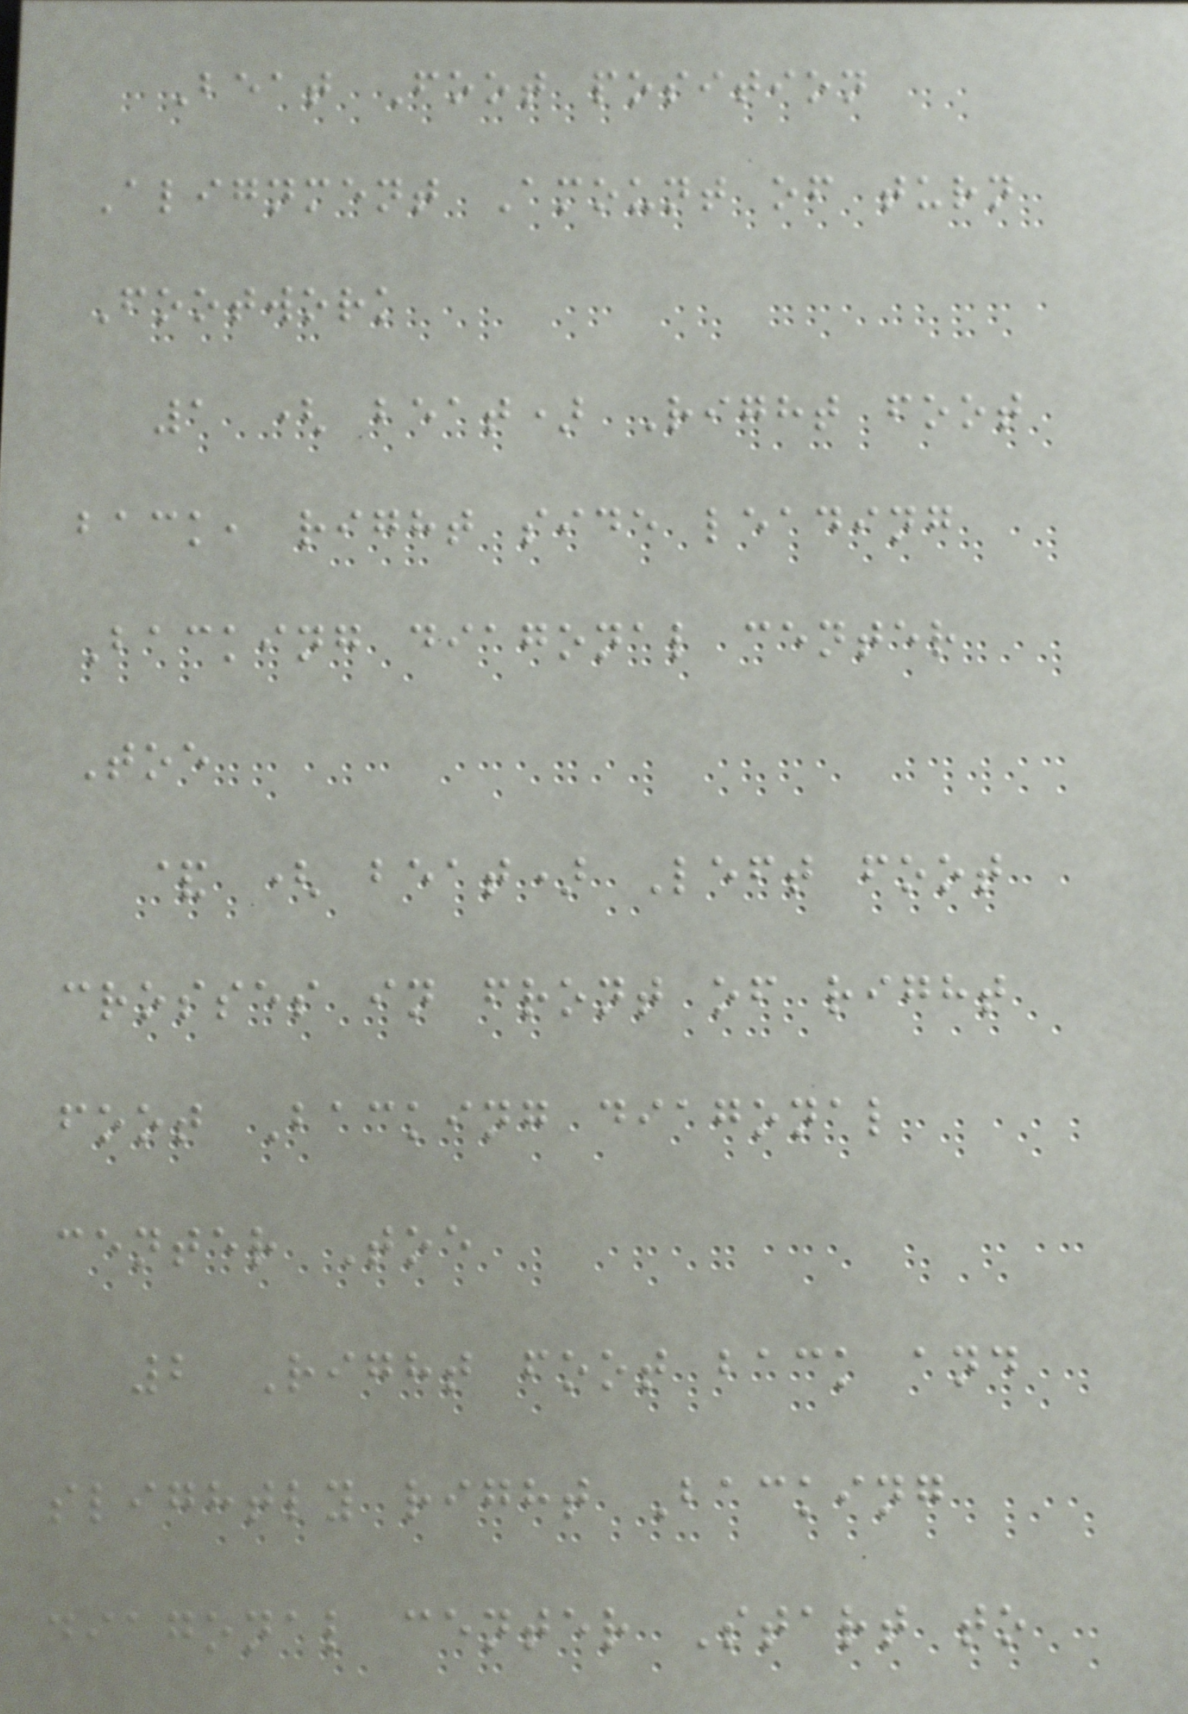Beat Foot position
Alignment Amount of turn
Footwork
1 ( beat) Right foot
back, right side leading
Backing diagonal center
Toe
& ( beat) Left foot
crosses in front of right
foot Backing diagonal
center Toe
2 Right foot back and
slightly right Backing
diagonal center Start to
